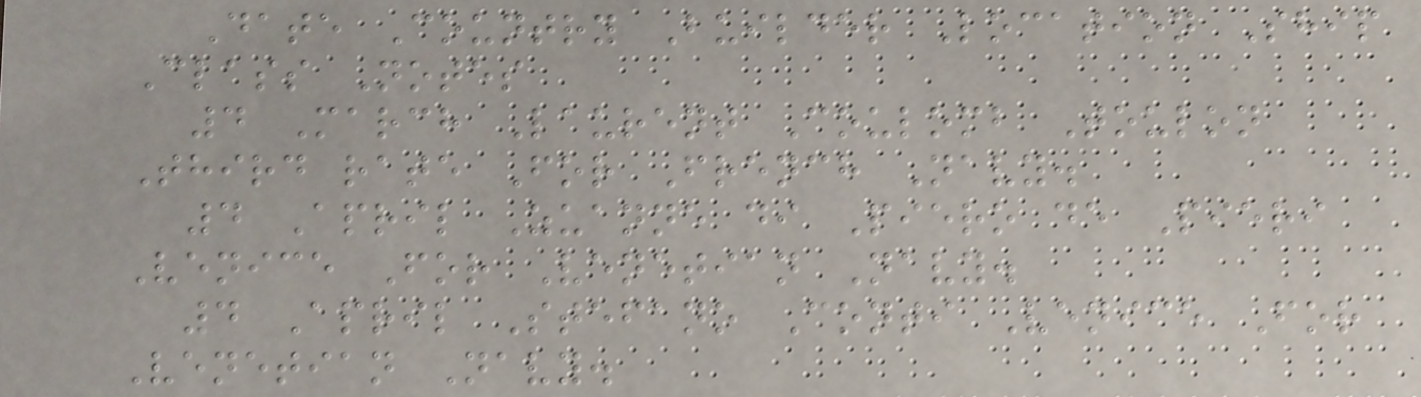Date Country Builder Location Ship
Class Notes
4 March Laurent Coulomb Toulon
Third rate For French Navy.
4 April Zuanne di Piero de Pieri
Venice For Venetian Navy.
4 April Stefano Conti Venice For
Venetian Navy.
